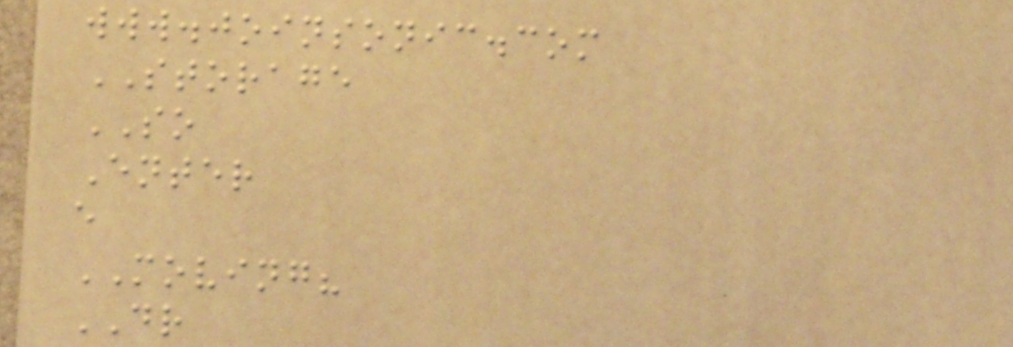www.joinsonic.com
STORAGE
SO
Enter
e
MOVING?
DR
